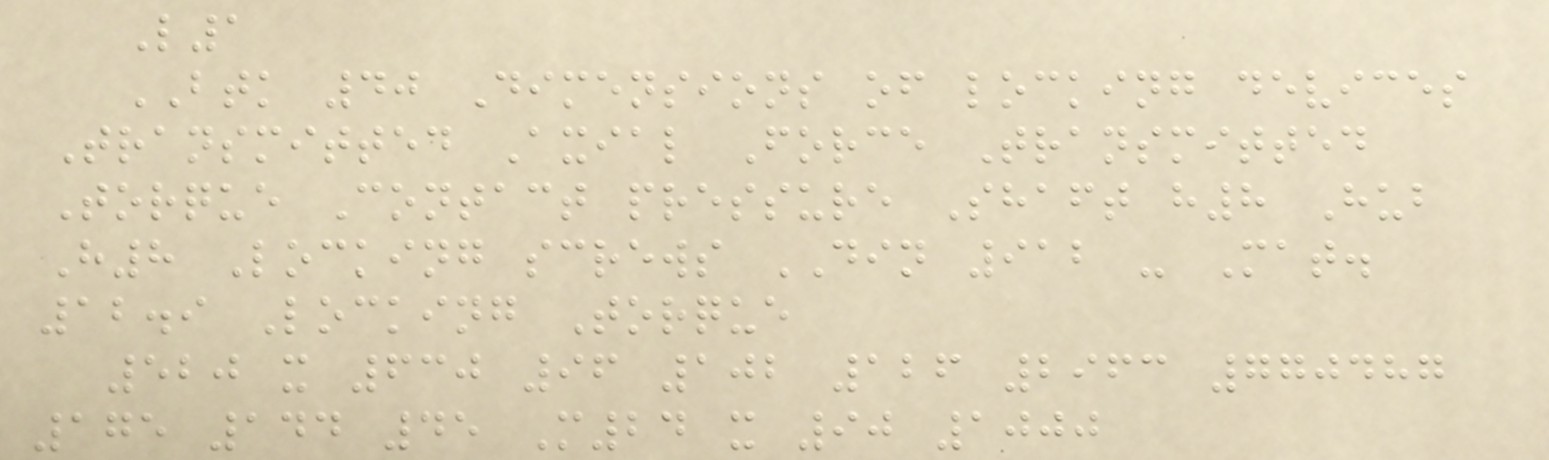L1
BTK 40 Dimensions of locking devices
Transmitted Axial Force Transmitted
Torque Contact pressure Shaft h8 Hub
H8 Locking screws DIN 912 - Mat.
12.9 Locking Torque
520 x 630 96 102 126 2963 770487
175 144 45 M24 x 90 1000
